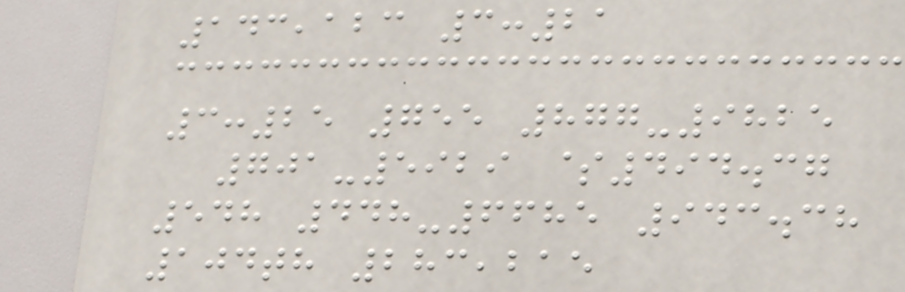143,123 3:21
3:25 755 877-9825
701-5929 $494.37
548 448-6685 943.38
104th 283,215
